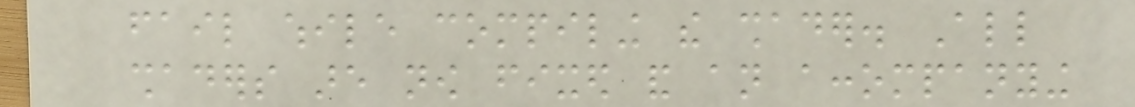fail while compiling the shader. All
shaders are now fixed and an accompanying
